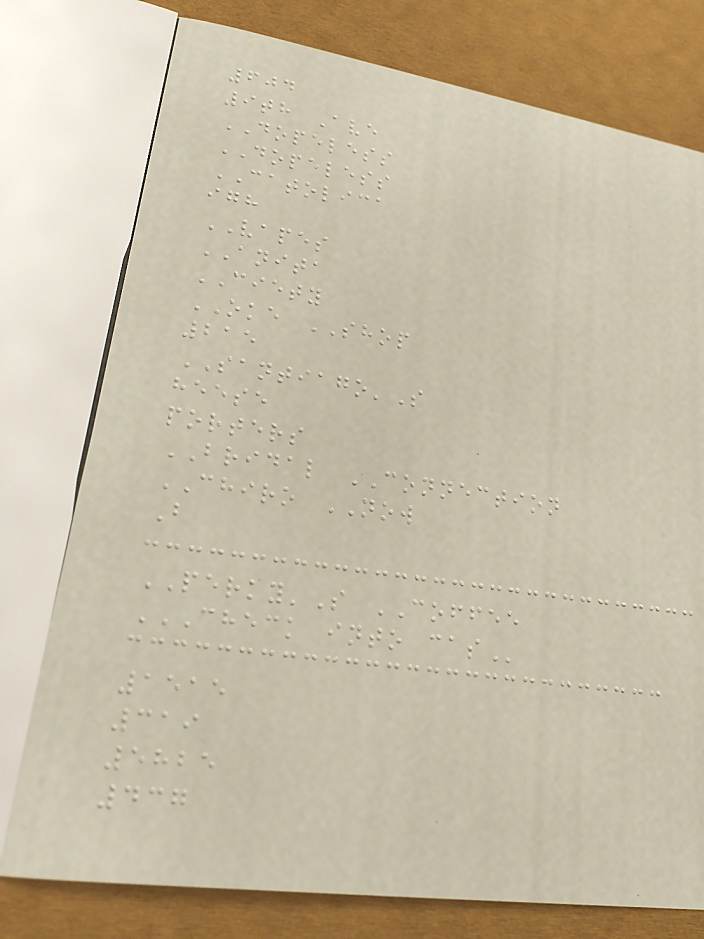604
9th Ave
DOPELESS
DOPELESS
CATOLICA
igh
VAPES
ANITA
CIETY
OKE SHOP
215
SANTIAGO'S
heese
porters
BRIDAL CONNECTION
CHIRO NOW
B
PERKY'S COFFEE
CHECK INTO CAS
1515
319
5825
437
